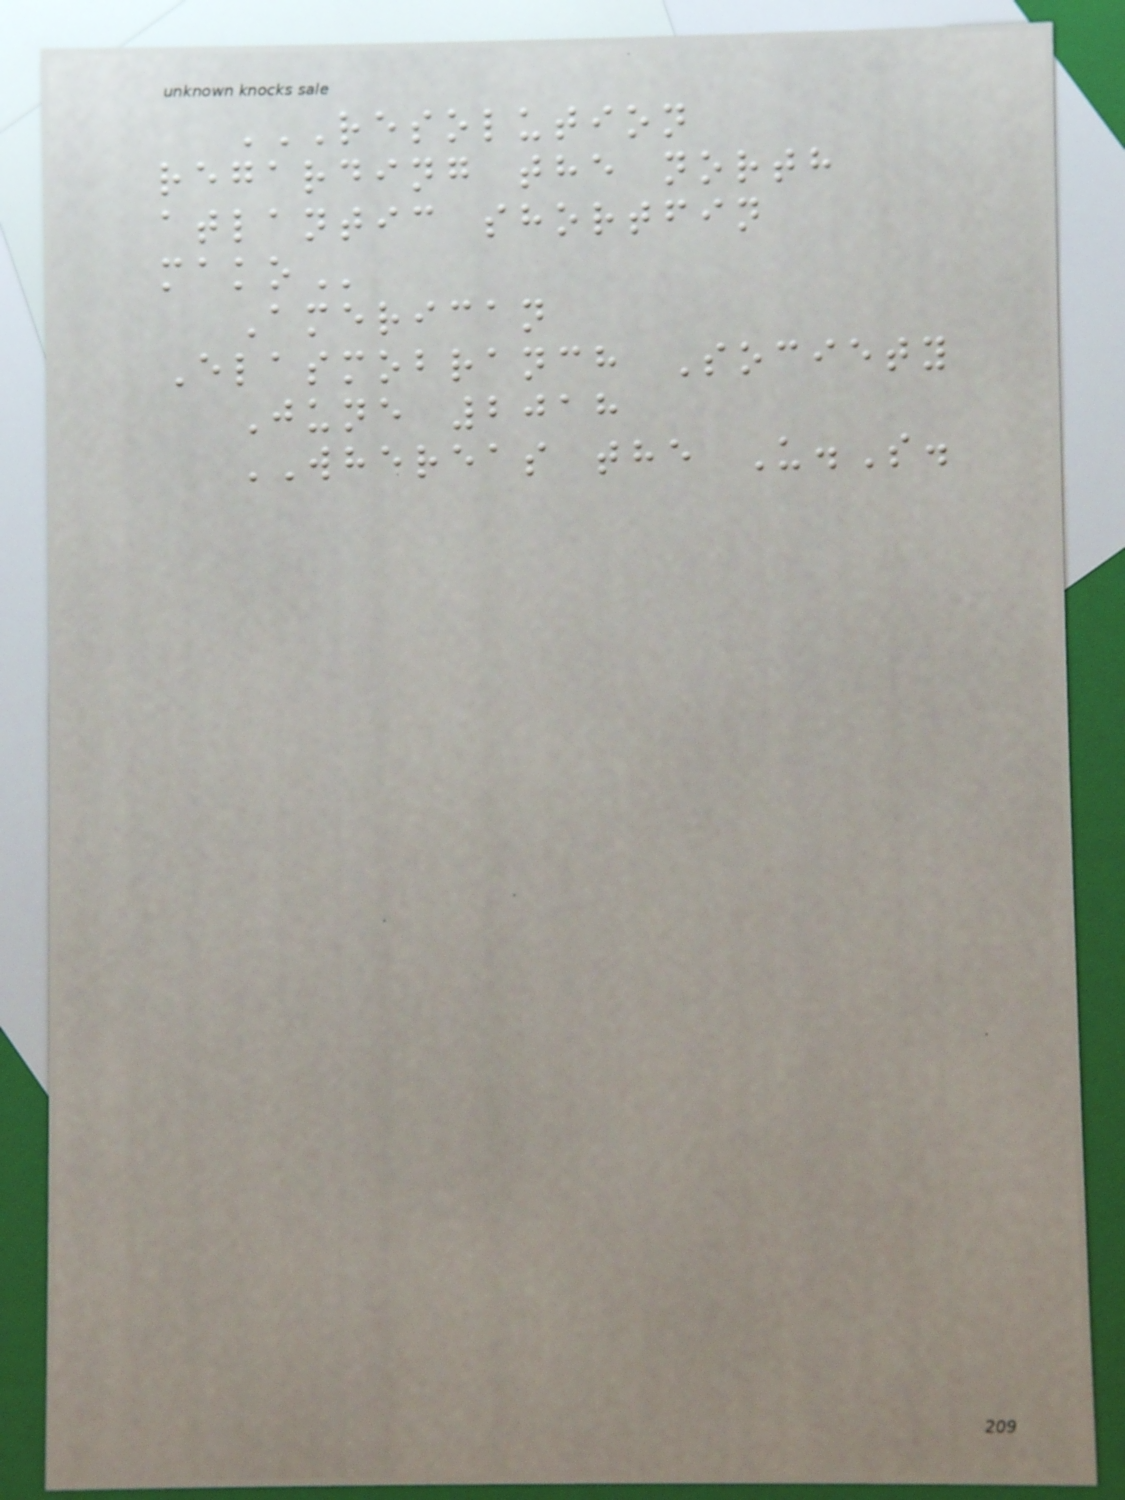RESOLUTION
REGARDING THE NORTH
ATLANTIC SHORTFIN
MAKO
American
Elasmobranch Society
June 2018
WHEREAS the U.S.
